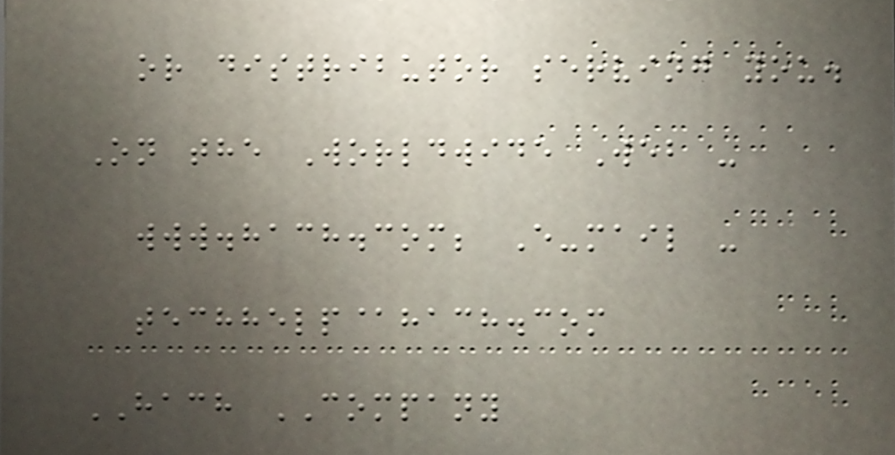or distributor serving you.
On the Worldwide Web -
www.hach.com; E-mail -
techhelp@hach.com
HACH COMPANY
